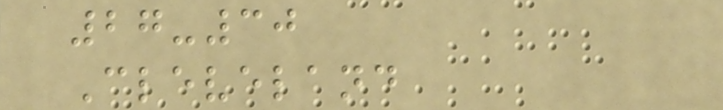27-30
Cleveland
